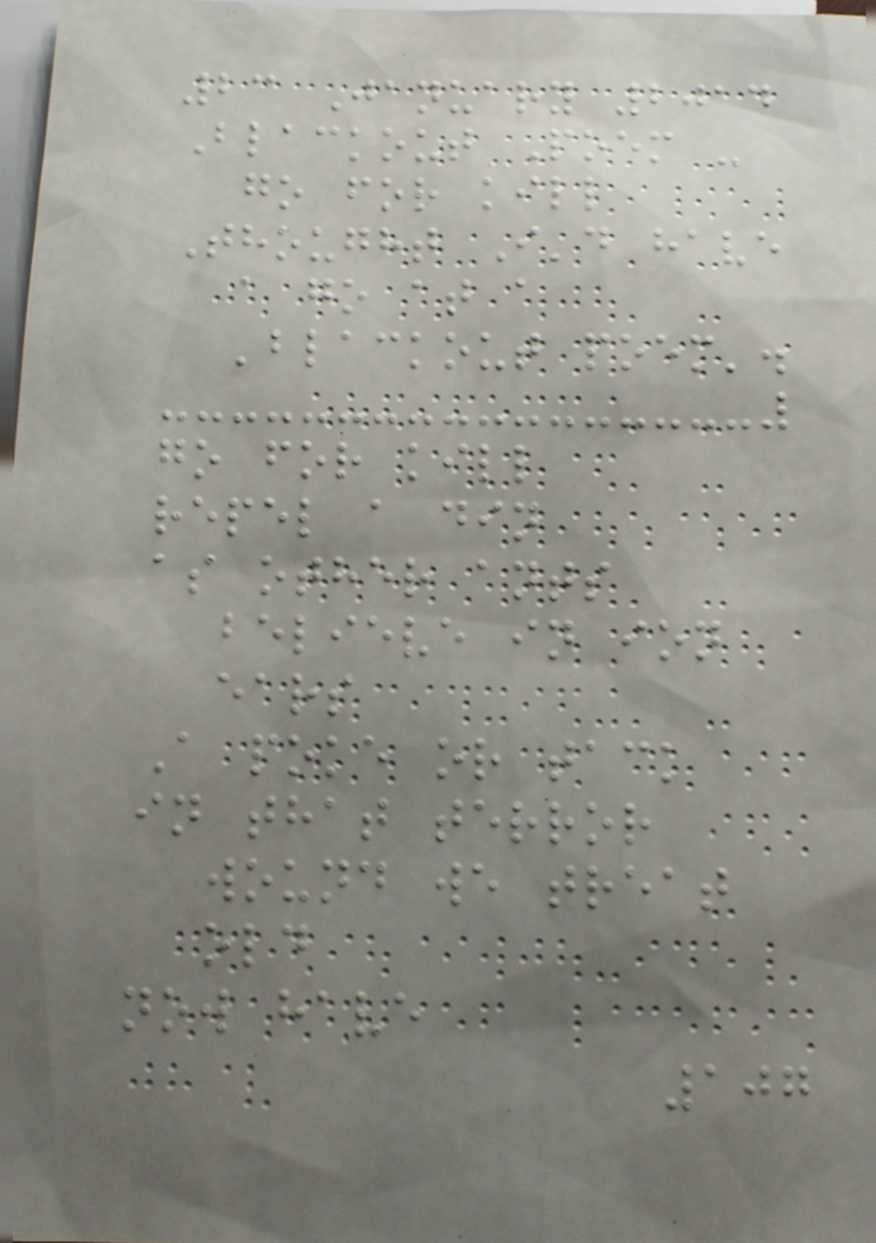23 January 2014
Blackout Poem -
go for kill
Thought I'd have
a go at a
'blackout poem'.
go for kill
repel a din
as other ants
believe in ion
ears
A poke or tack
in that terror
wound we treat
old
now have
107
